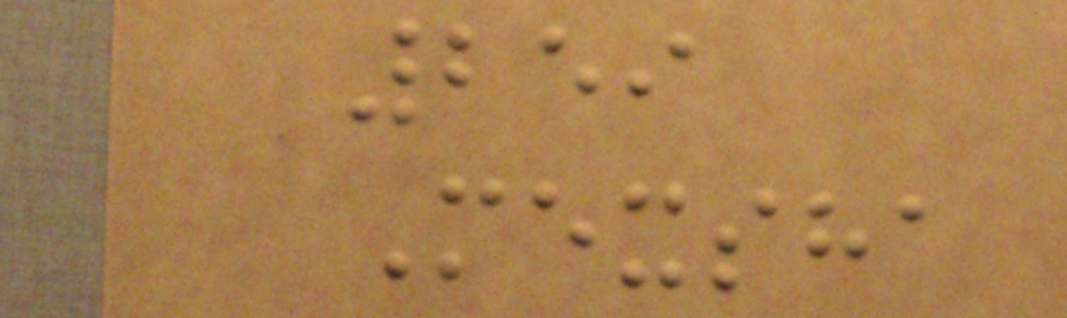259
Mexsha
